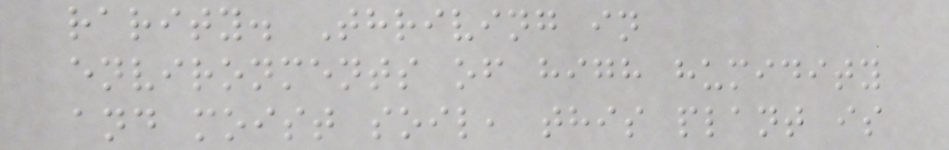rarity. Thriving in
environments of high humidity
and moist soil, this plant is
